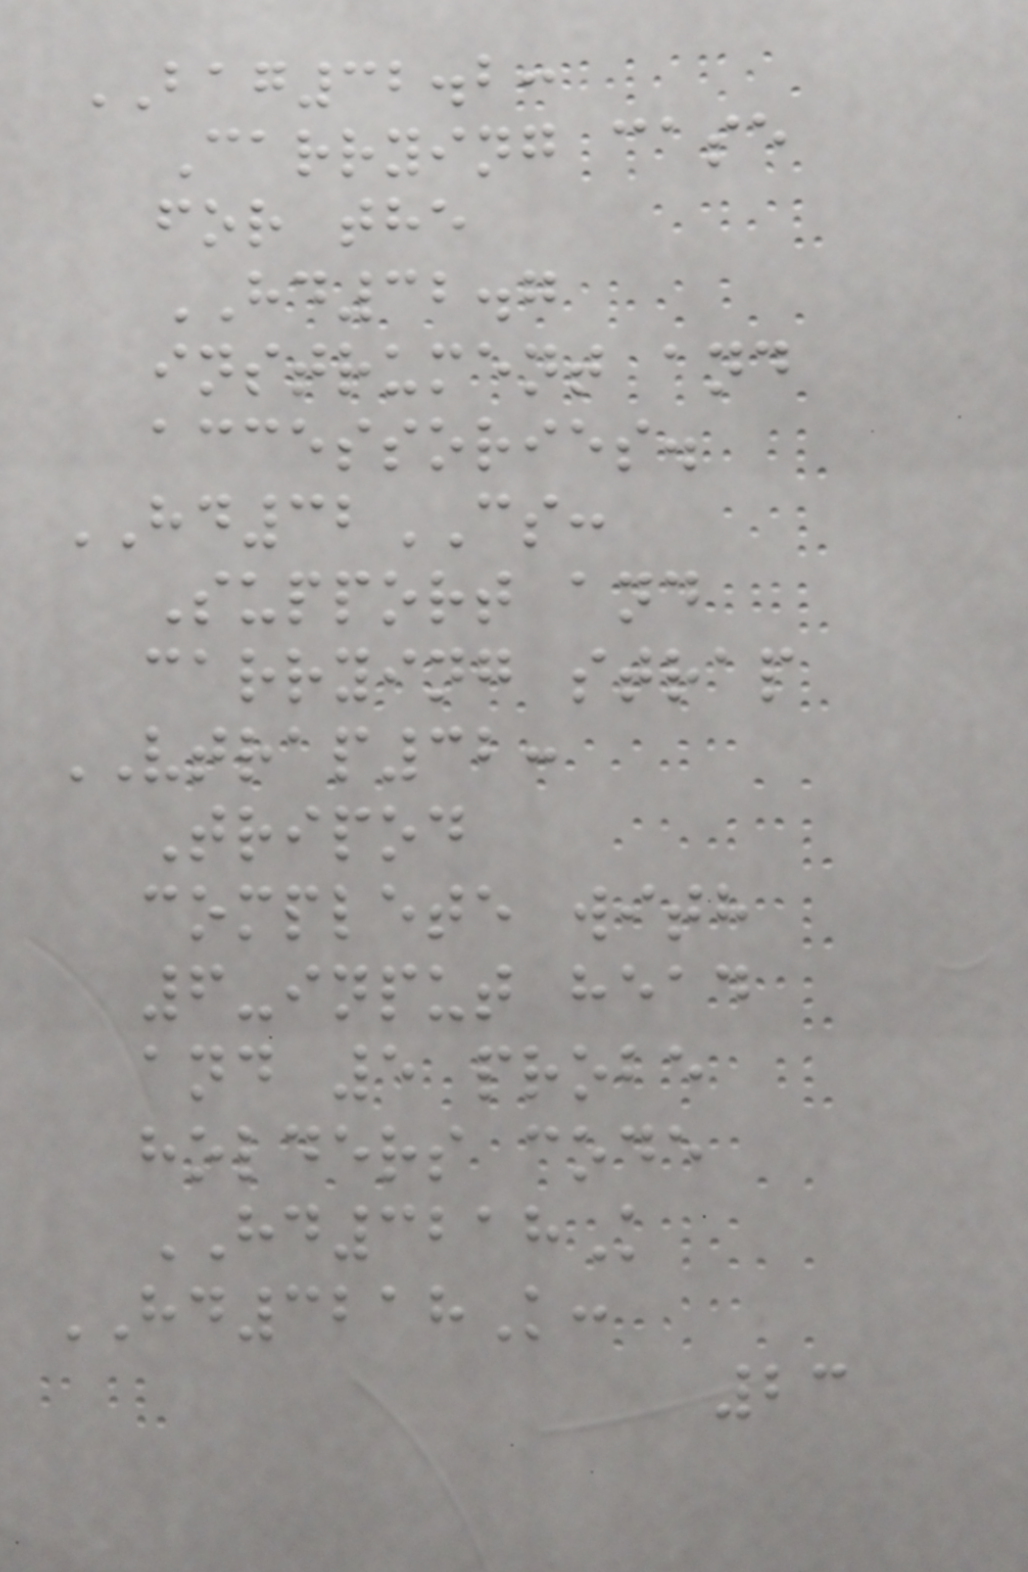BAG32.2:
Carrying case
for the
HD32.7
instrument and
accessories.
HD32CS:
Support and
carrying strap
VTRAP32:
Tripod
complete with
6-input head
and 5 probe
holders code
HD3218K
HD3218K:
23
